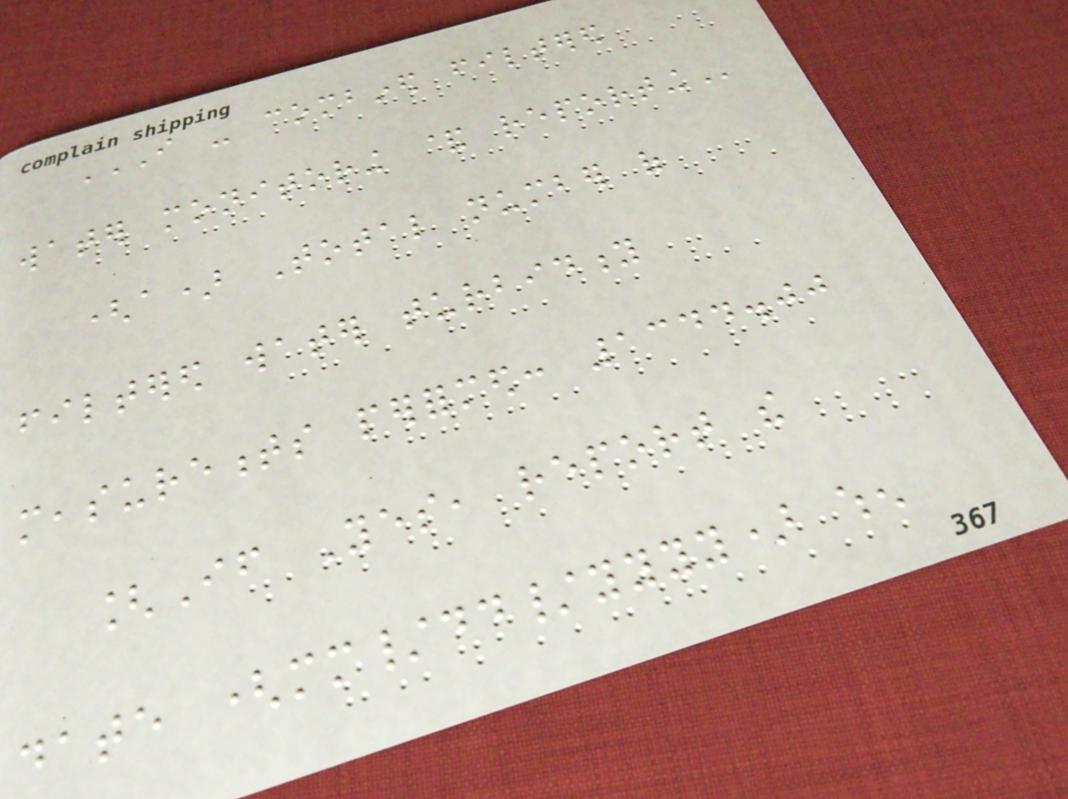I - COMBINED FILTERED
WATER MONITORING & REPORTING
(a) Total number of
filtered water turbidity
measurements performed: 1344.00
[If Yes, report the
date (mm/dd/yyyy) when
